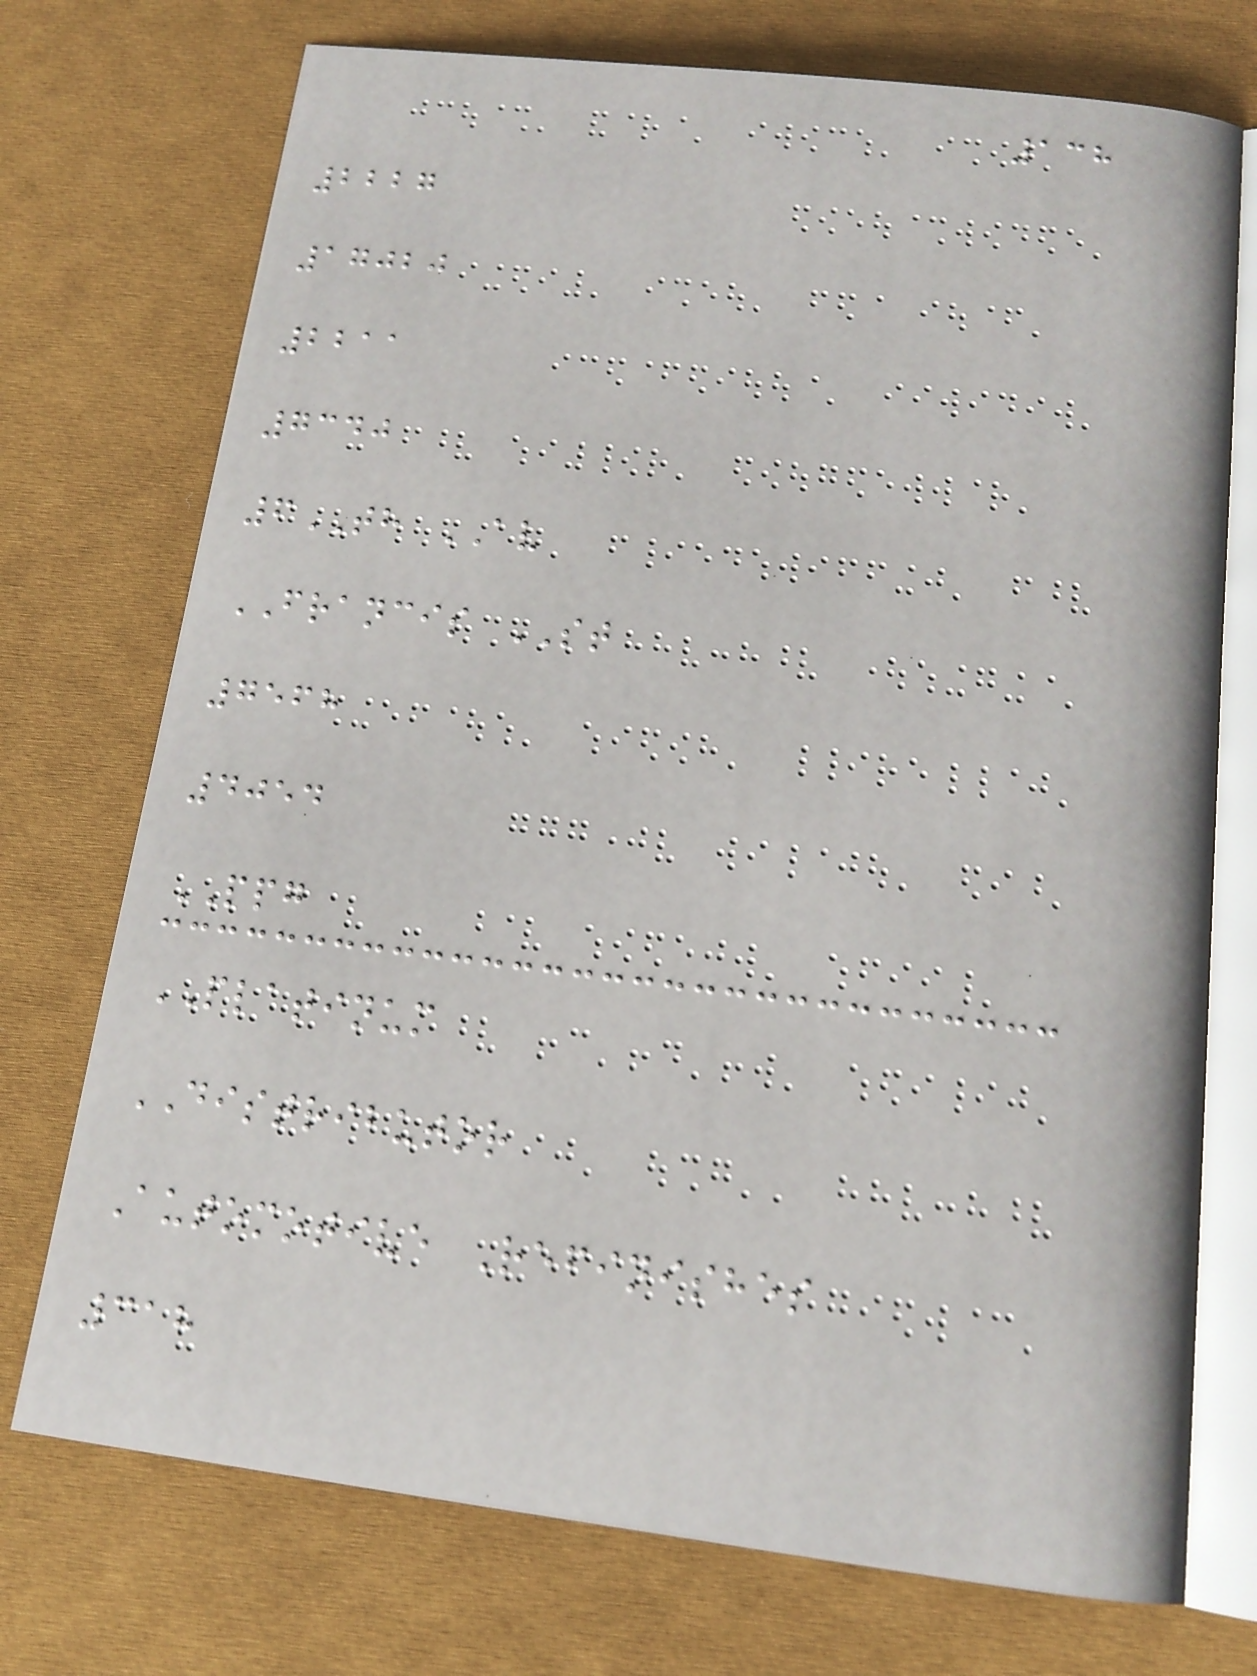138
2227
17020
2211
7340
6TH AV
FRANCIS ST
7568
4054
PPG
PLATINUM
DISTRIBUTOR
Automotive Refinishes
318
